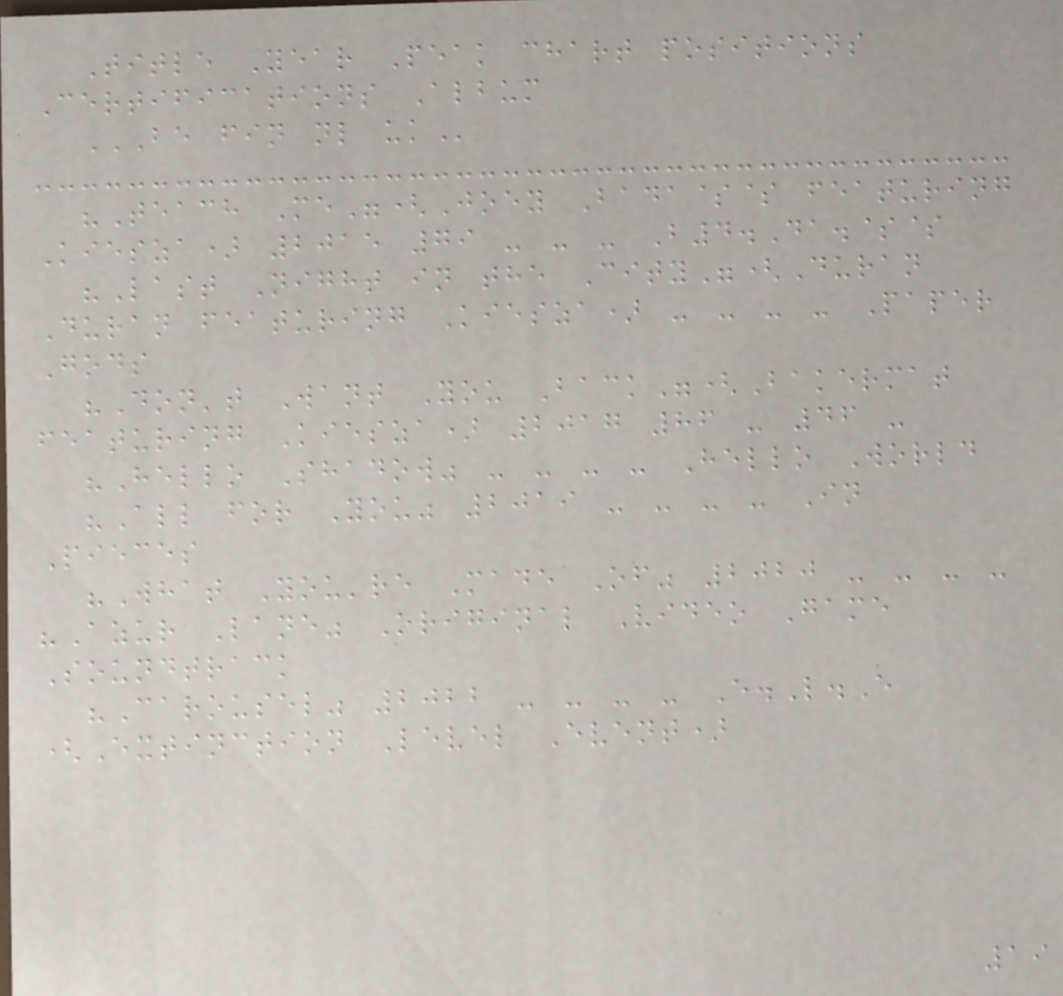Title Year Peak chart positions
Certifications Album
BE FIN NL UK
"Teach Me"(Joey Bada$$ featuring
Kiesza) 2015 79 - - - B4.Da.$$
"Last Night in the City"(Duran
Duran featuring Kiesza) - - - - Paper
Gods
"Don't Want You Back"(Bakermat
featuring Kiesza) 2017 86 - 46 -
"Hello Shadow" - - - - Hello World
"All for You" 2019 - - - - In
Pieces
"What You're Made Of" 2020 - - - -
"Azur Lane" Original Video Game
Soundtrack
"Carousel" 2022 - - - - E.L.E
(Extinction Level Event)
19
